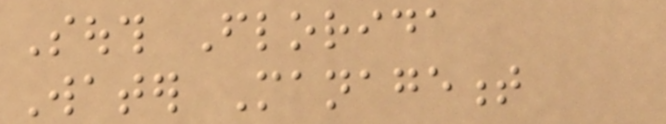South Florida
Water Management
